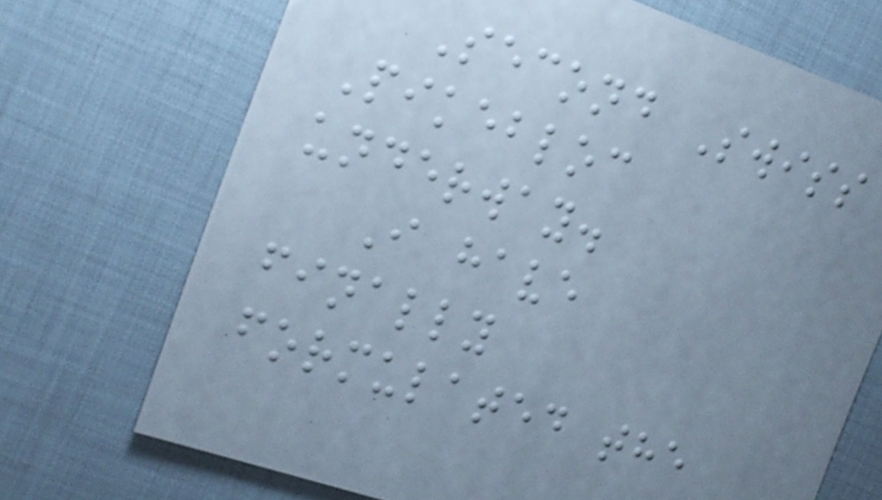Second Swiss
Pikebloc
underway.
I have
finally
formulated the
